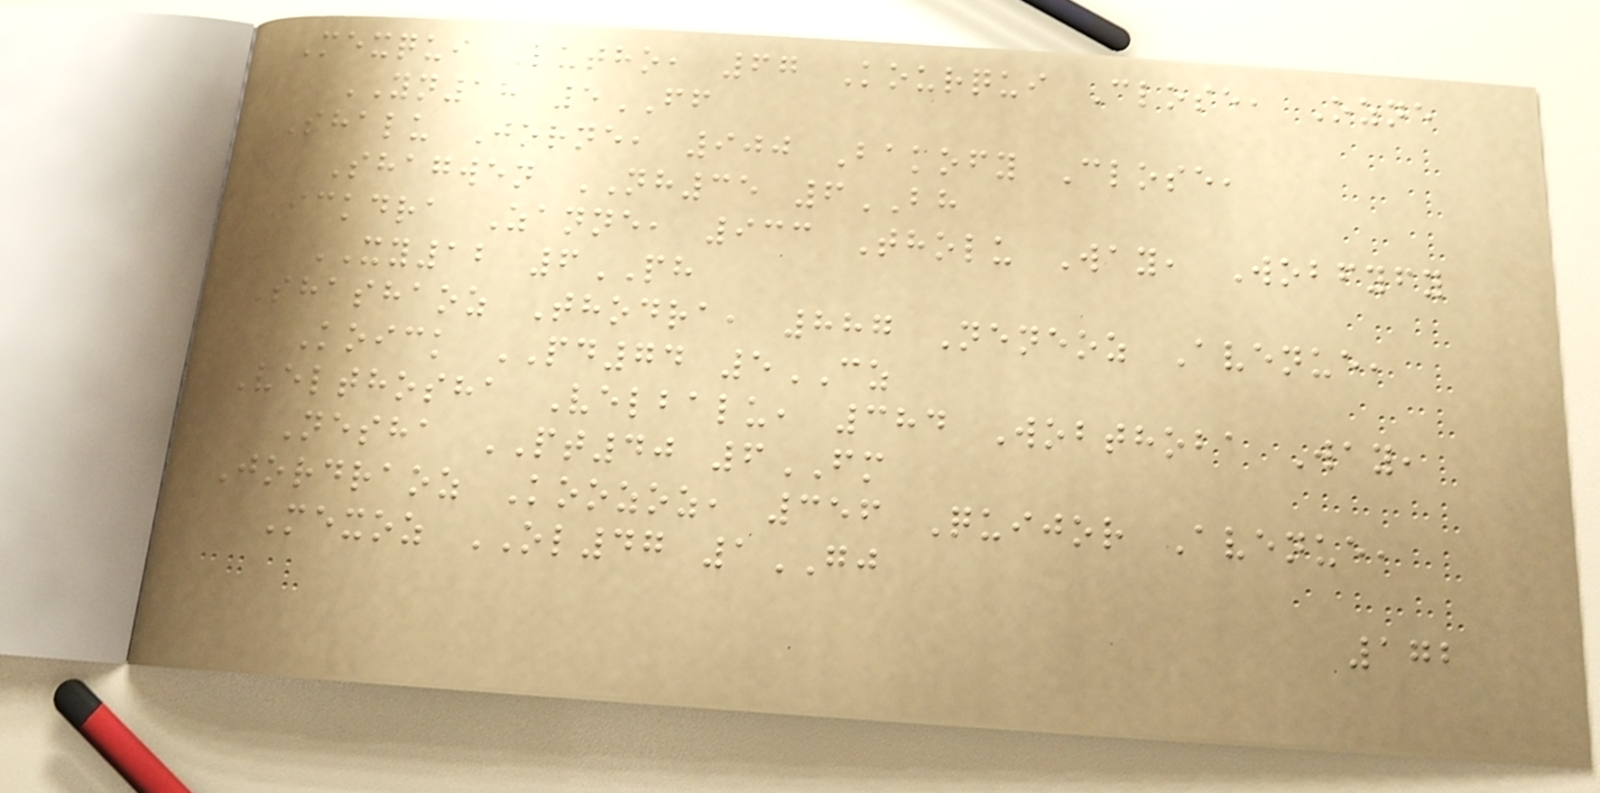Mexqui Lutho, 67 Kourqui Close, Ozne
YN18 5FF
Shalu Jorne, 900 Bakofy Close,
Shagwen NH35 6BH
Ickdra Zanne, 933 Tholu Way, Wobfyfy
XY12 6PH
Shashaoz Thodra, 887 Neneoz Avenue,
Koick PD74 5CZ
Velthosha Velbalu, 384 Wobthoba Way,
Nesha PT40 6FM
Jordraoz Koozoz, 356 Quijor Avenue,
Mexoz OL47 1GJ
172
